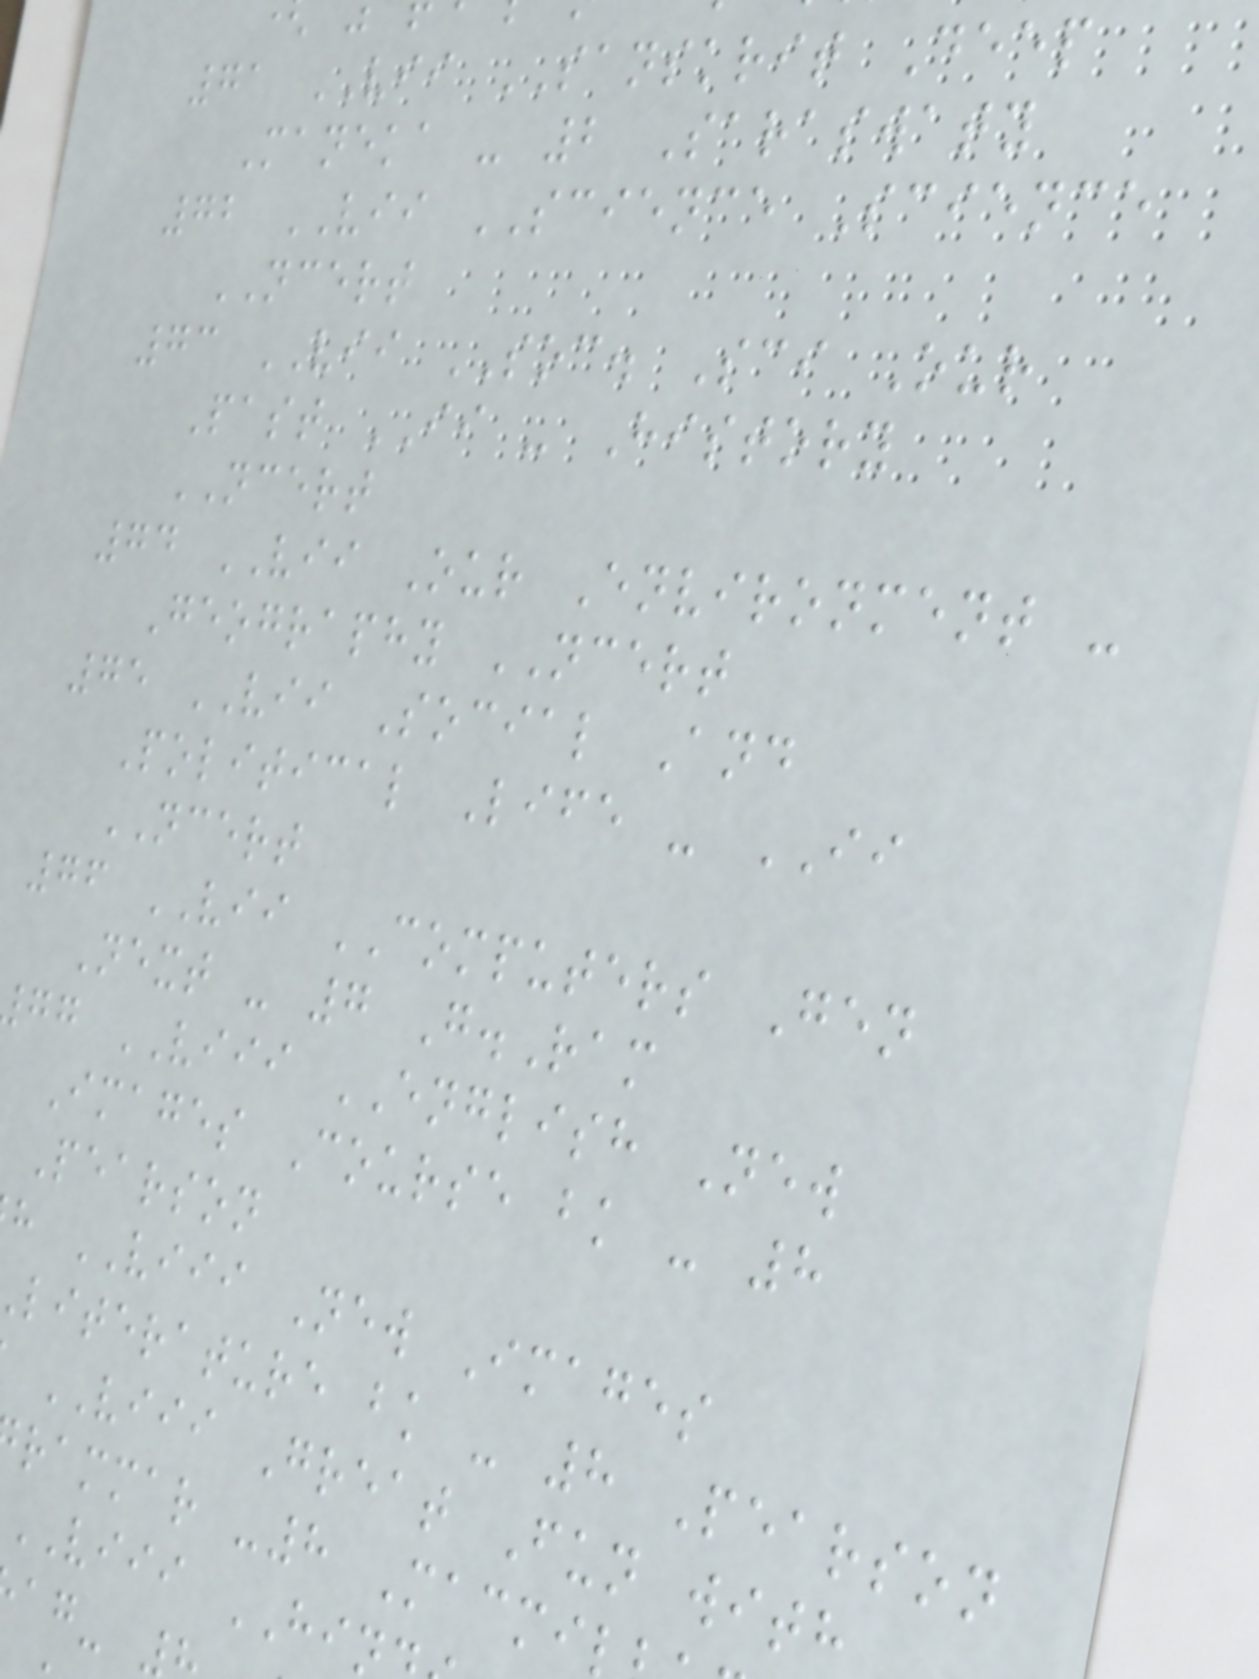71 VII SANSKRIT Deep
Maneka - 2 Saraswaty
72 VII SCIENCE Science
NCERT
73 VII SOC. Sci Our
Past II - History
NCERT
74 VII Our Environment -
Geography NCERT
75 VII Social And
Political Life - II
NCERT
76 VII COMPUTERS Gen
Next - 7 G.Ram
gg VIII ENGLISH New
Images Course bk - 8
Pearson
h VIII New Images
literature bk - 8 Pearson
VIII Great Fun with
rammar -8 Macmi
VIII HI
